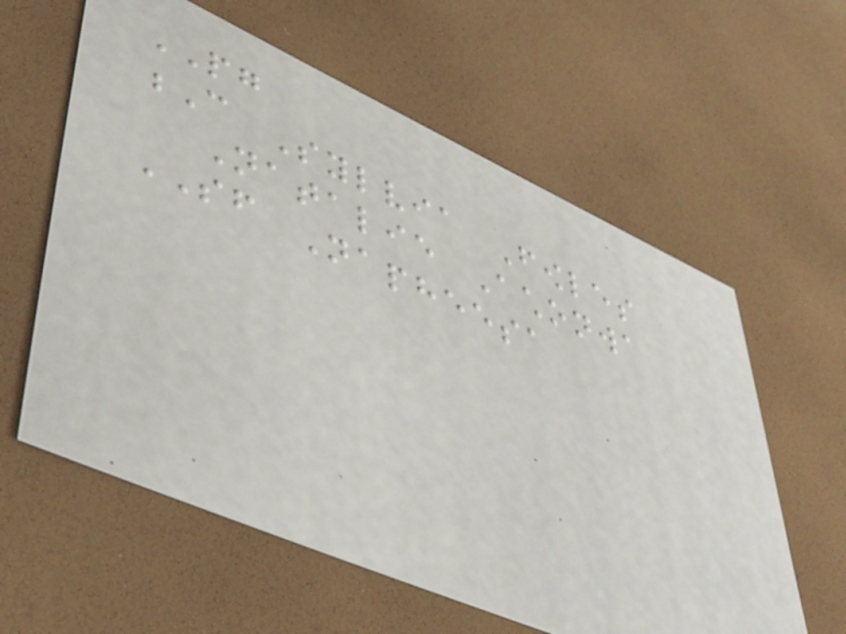PG
C Sylvia Fowles
Natalie Achonwa
SF Napheesa
